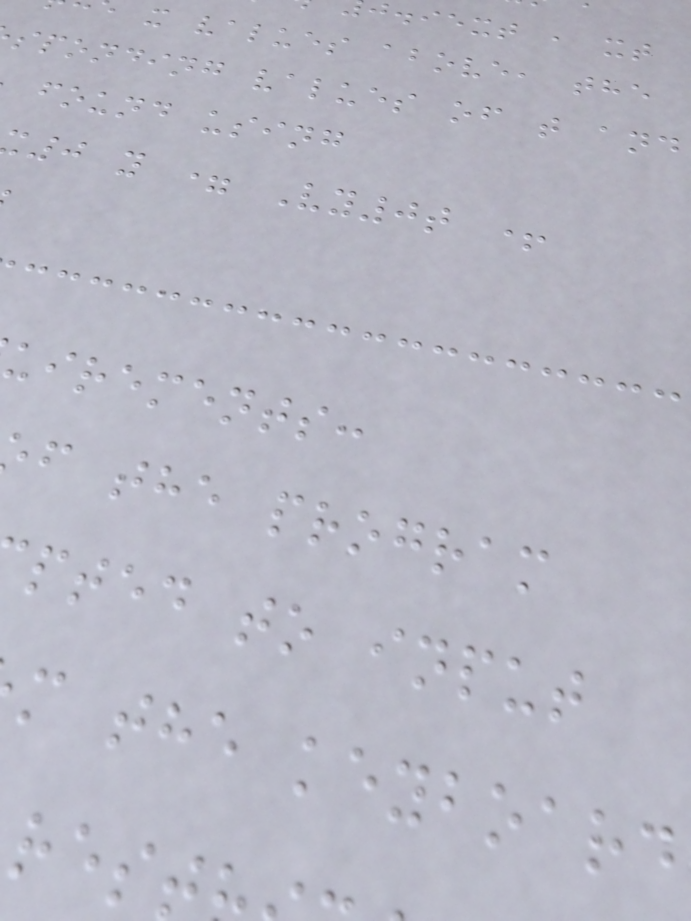.iext , xt
x values above, the
sponding values of t and
found using
0 y = Vy0t +
uirements:
f the program
pted to input
m the keyboard
